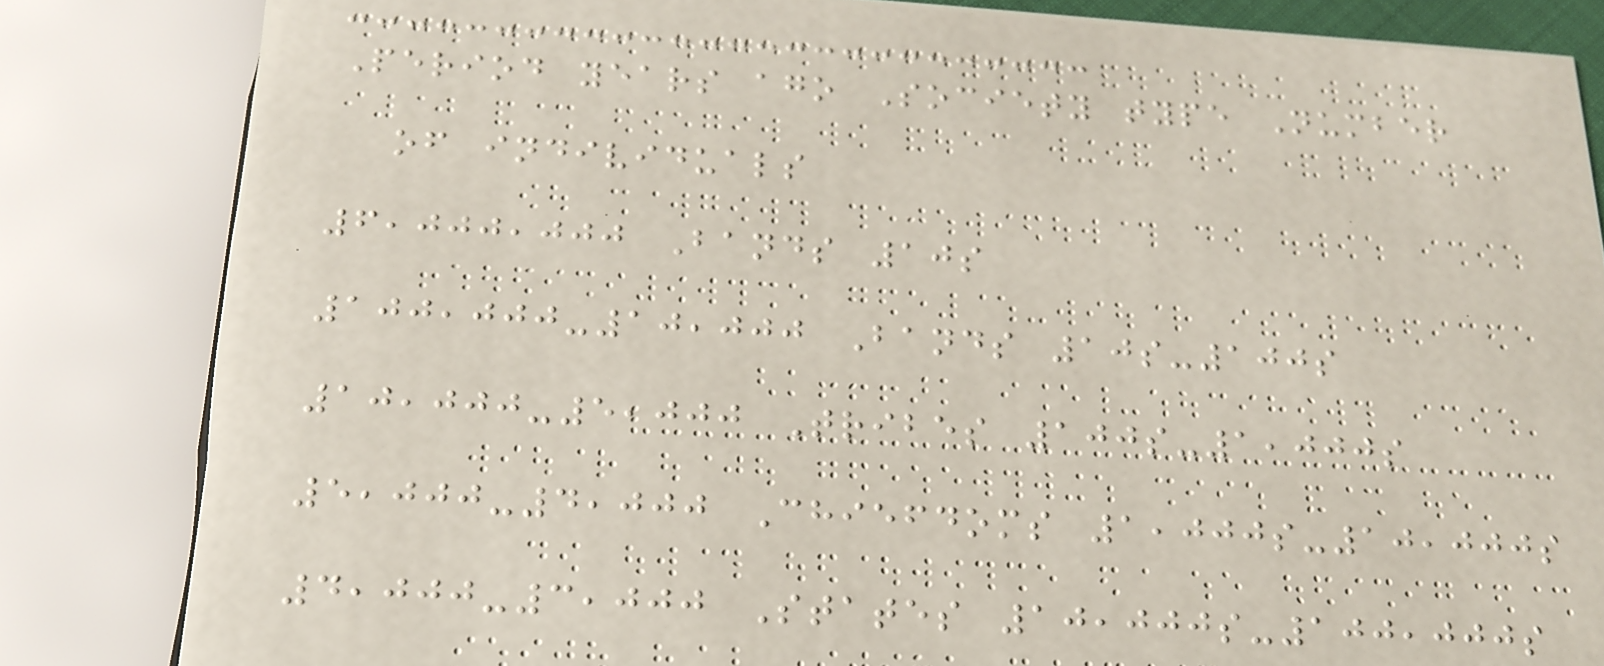Period years ago Society type Number
of individuals
6,000,000 Bands 10s
100,000-10,000 Bands 10s-100s
10,000-5,000 Tribes 100s-1,000s
5,000-4,000 Chiefdoms 1,000s-10,000s
4,000-3,000 States 10,000s-100,000s
